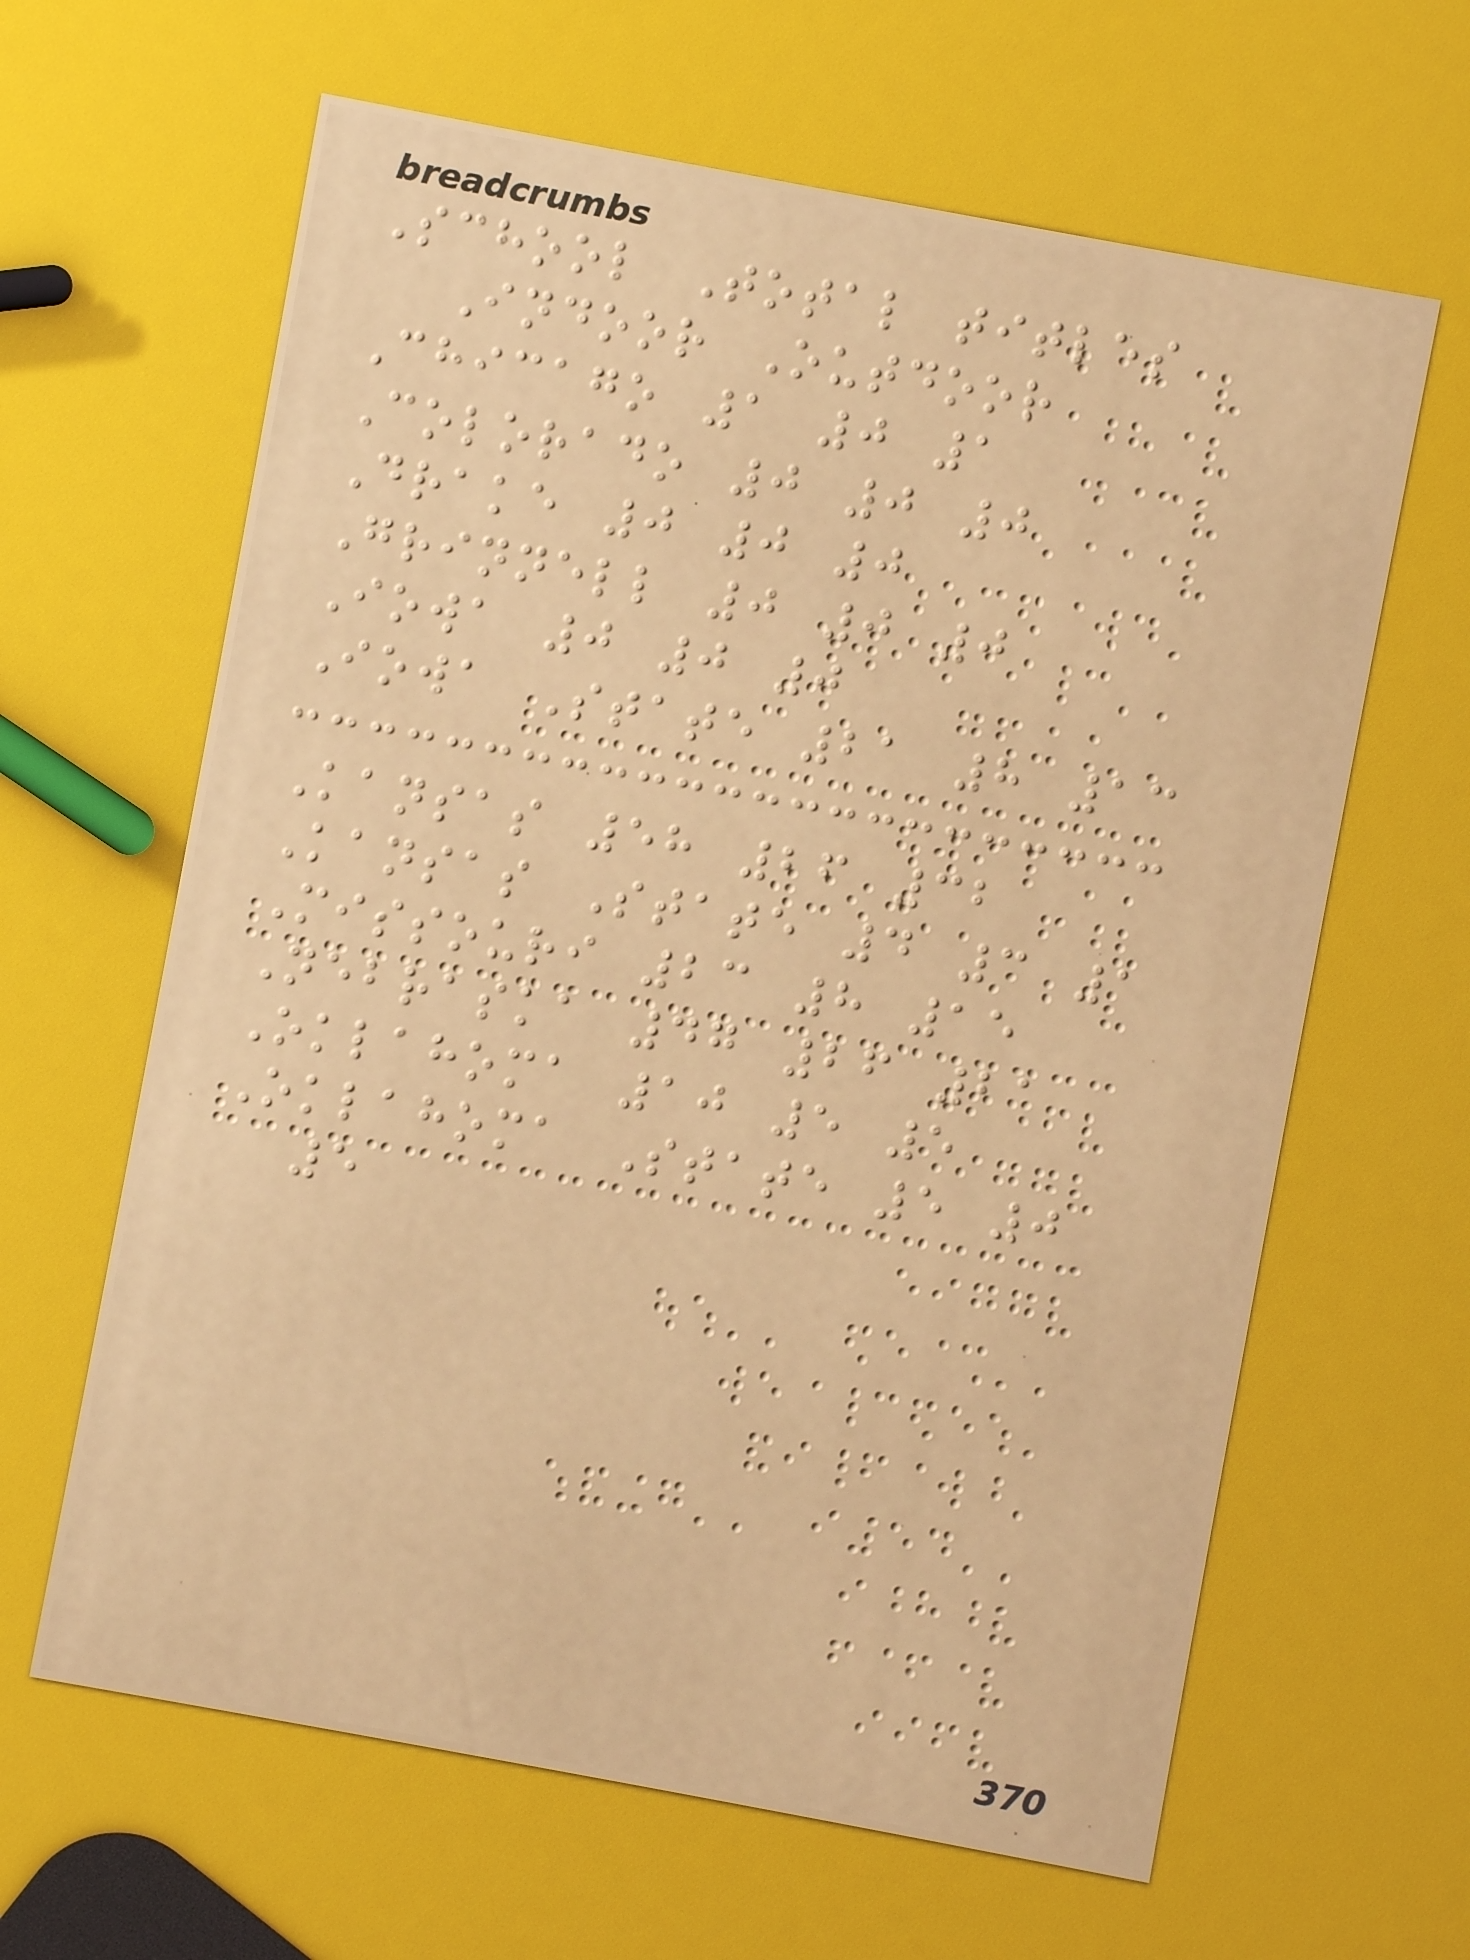School Total titles
Indoor Outdoor
Chicago 1 0 1
Colorado 0 0 0
Drake 0 0 0
Grinnell 0 0 0
Iowa 0 0 0
Iowa State 21 8 13
Kansas 58 26 32
Kansas State 4 3 1
Missouri 23 8 15
Nebraska 47 26 21
Oklahoma 10 5 5
Oklahoma State 5 0
5
